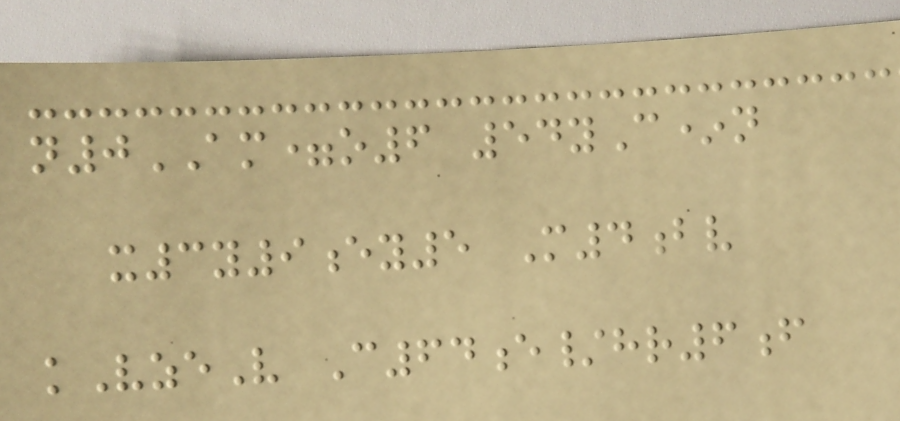n0AM=o6 54yC*n
x3y9ey5 M4bv
kVzeV C64e/hr6f
